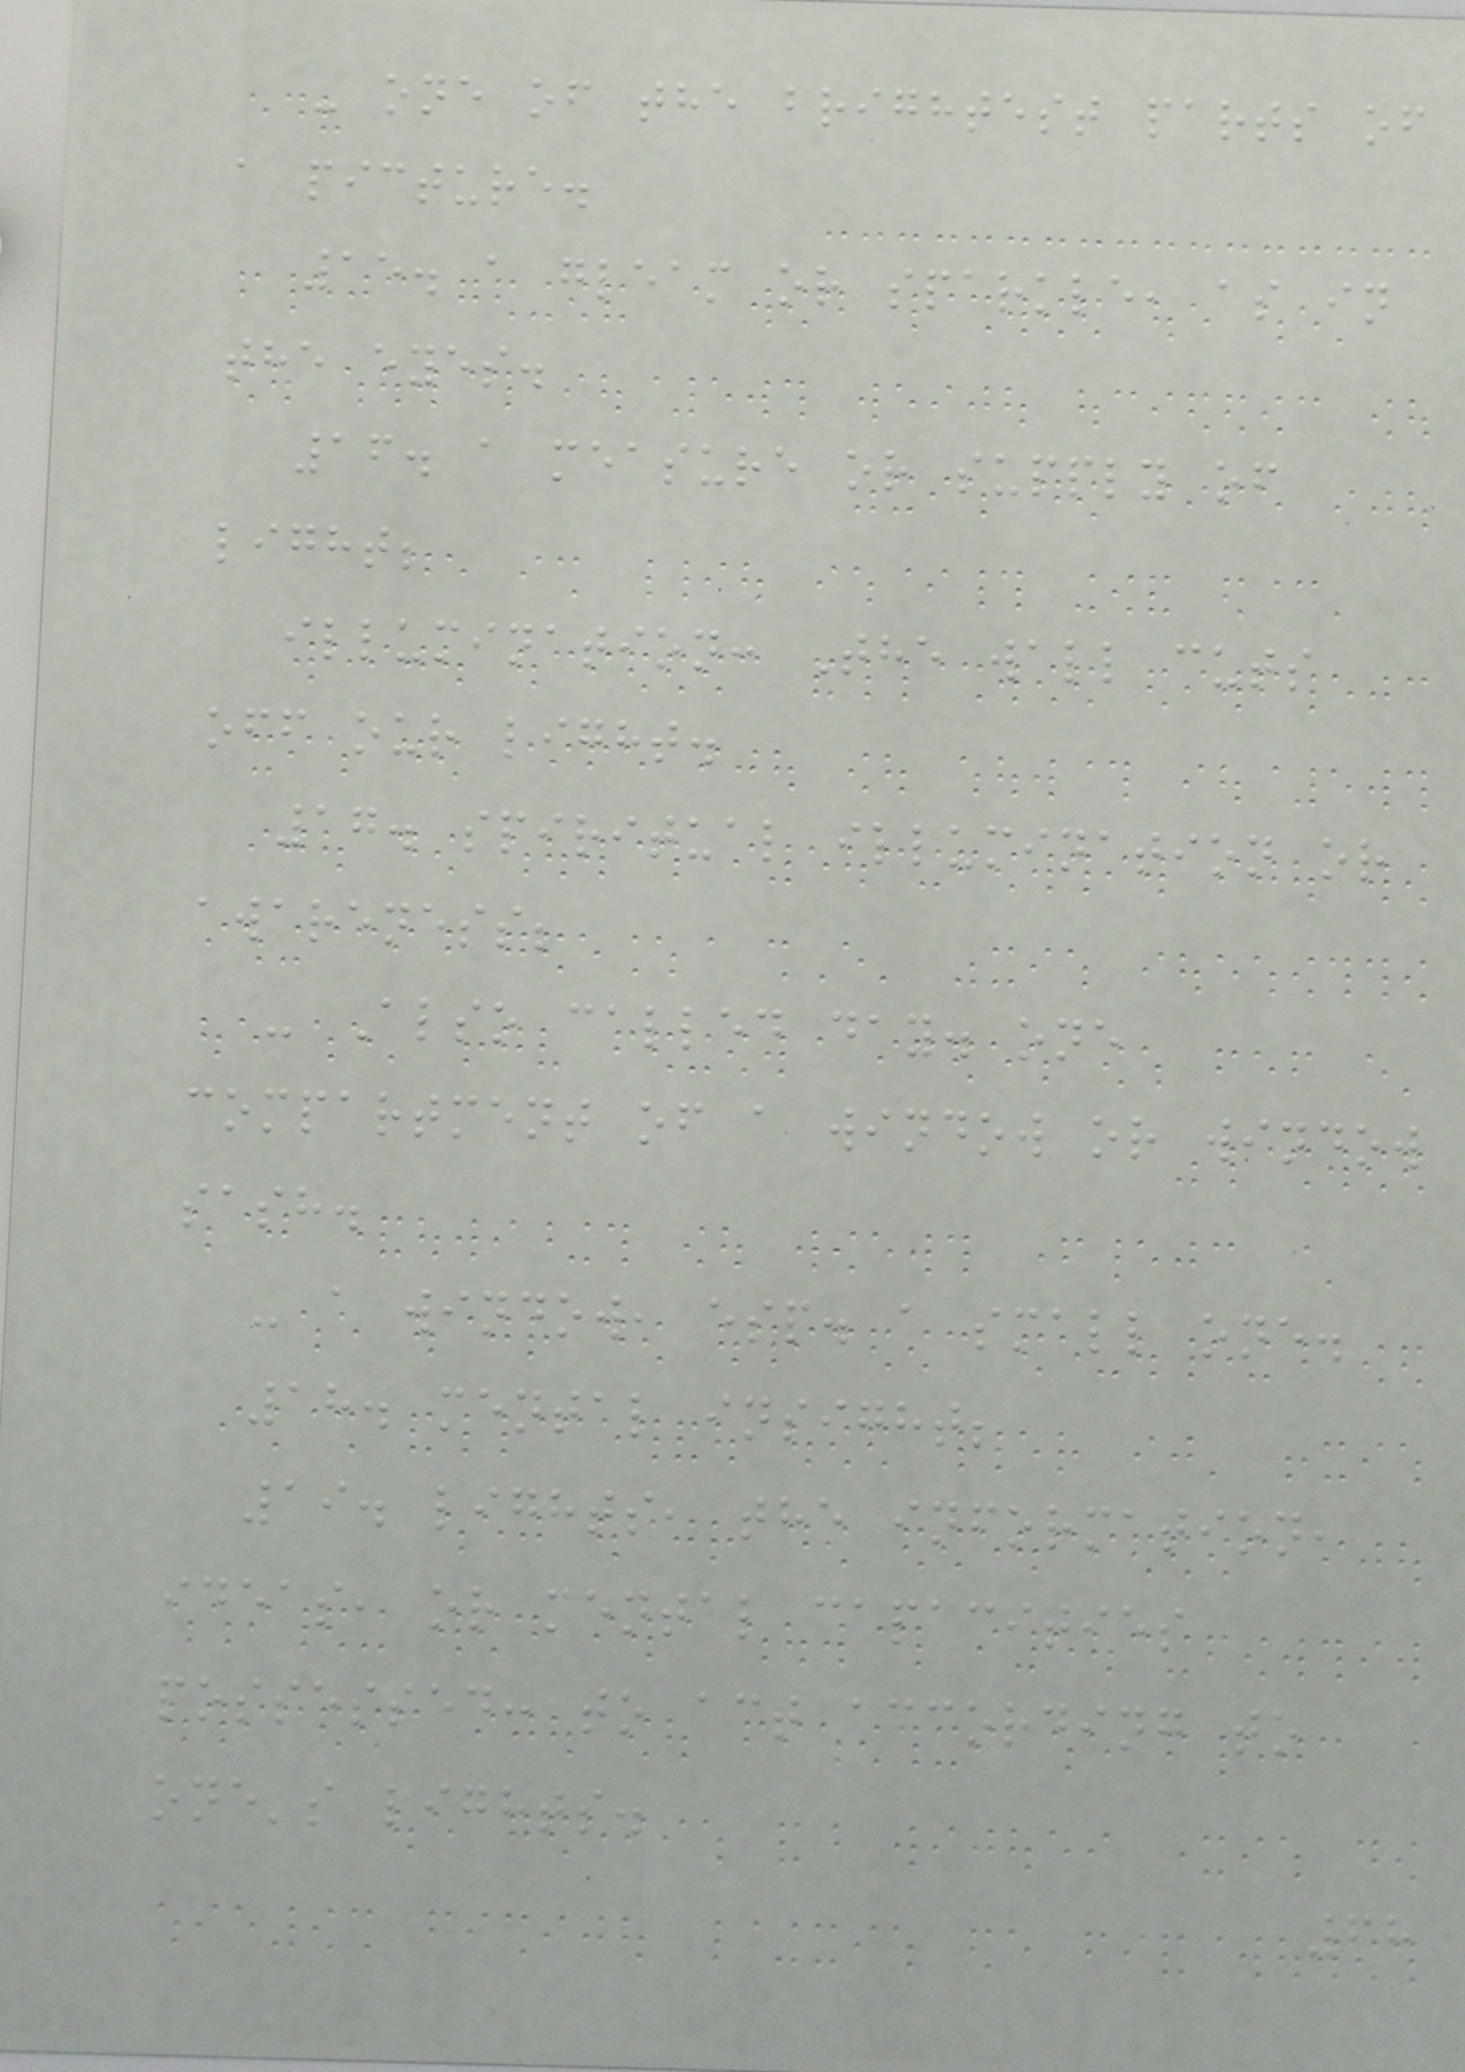- one of the brightest parts of
a picture.
15. a gleam or sparkle, as in
the eyes.
16. a measure or supply of
light;
illumination: The wall cuts
off our light.
17. spiritual illumination or
awareness;
- Also called day. one
compartment of a window or window
sash.
- a window, esp. a small one.
18. mental insight;
19. lights, the information,
ideas, or mental capacities
possessed: to act according to
one's lights.
68
